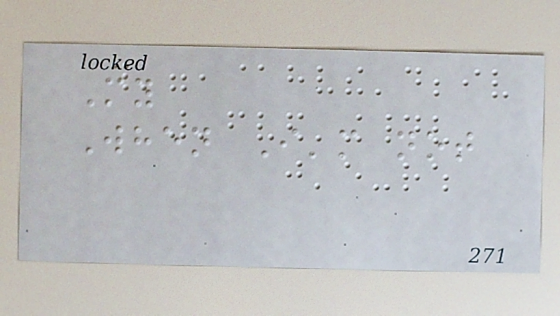My
When I'm not
